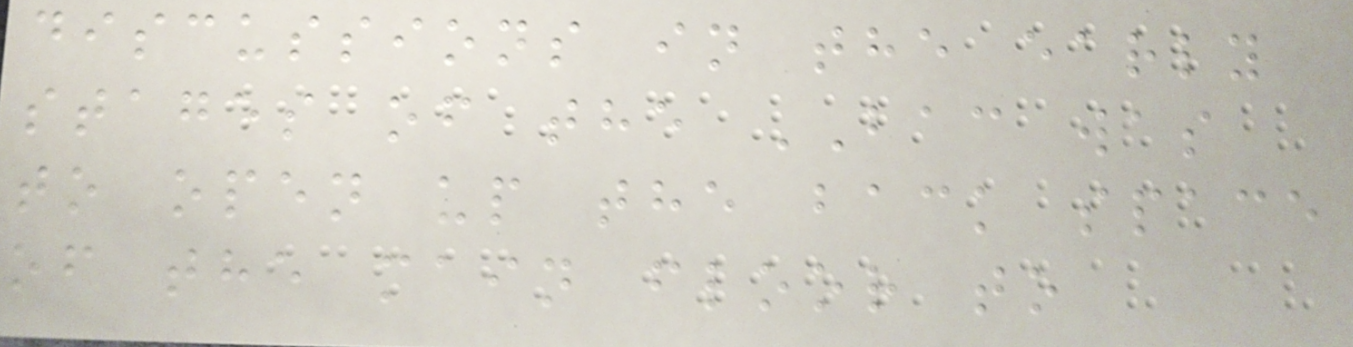discussions in the early
stages of the BAC was
to open up the back space
of the main floor to
